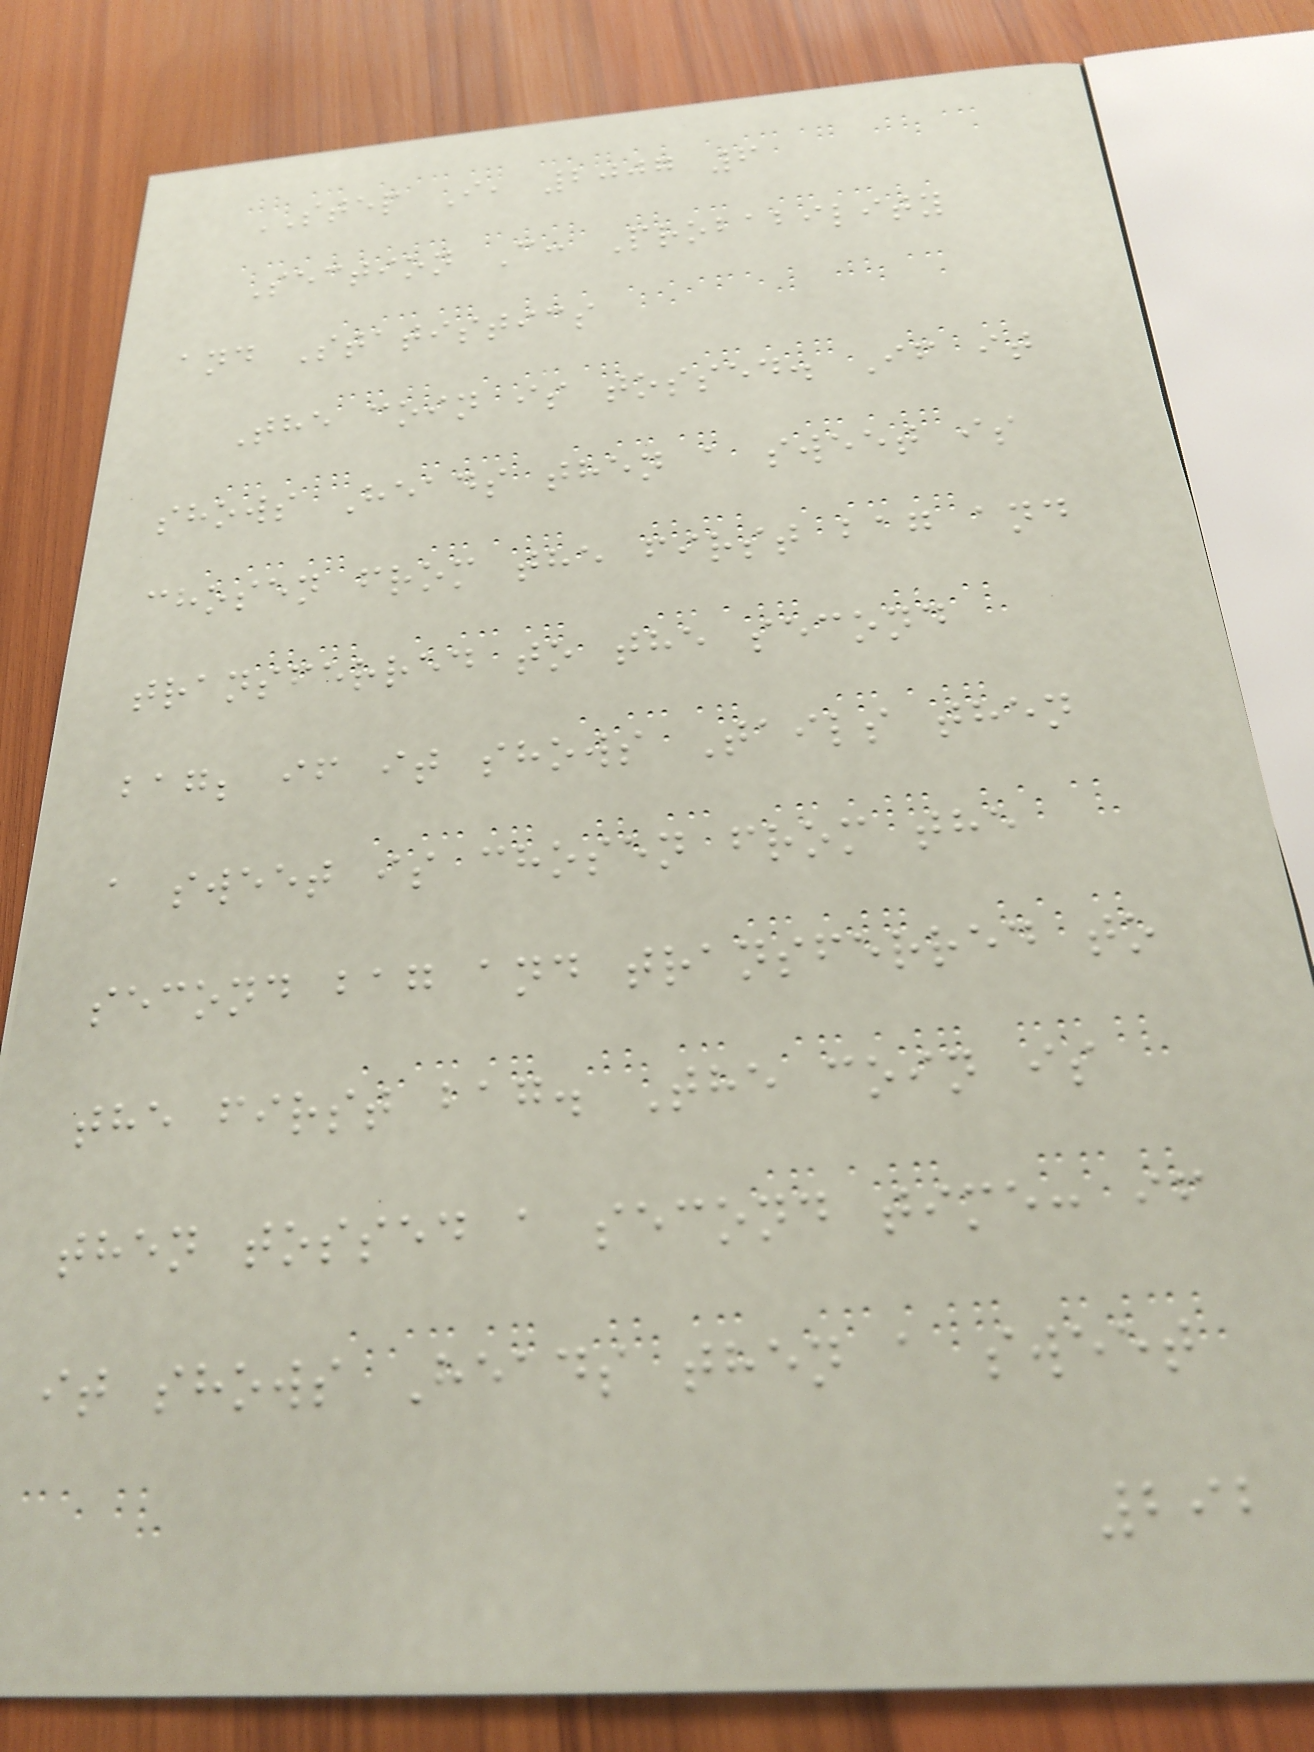STEP I, 2007 6
Section C: Probability
and Statistics
The coin is tossed. If it
shows Heads then a sweet is
chosen from the first bag and
transferred to the second
bag; if it shows Tails then
a sweet is chosen from the
second bag and transferred to
the first bag. The coin is
then tossed a second time: if
it shows Heads then a sweet
292
